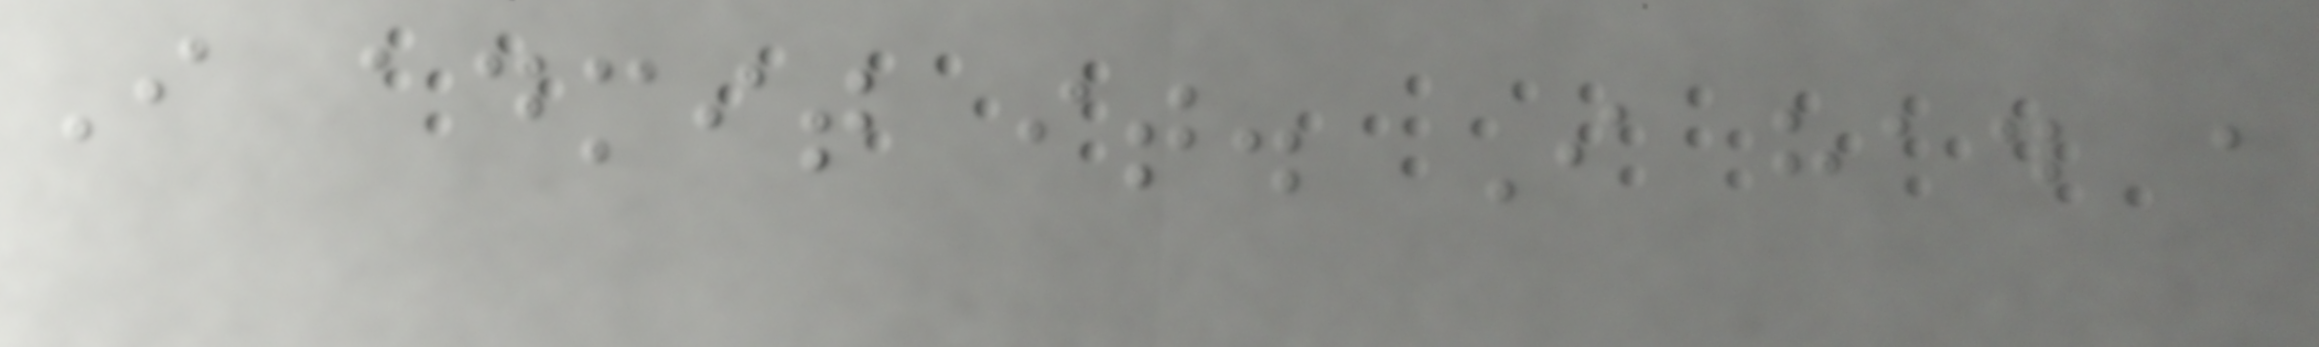I admit it. I had a
